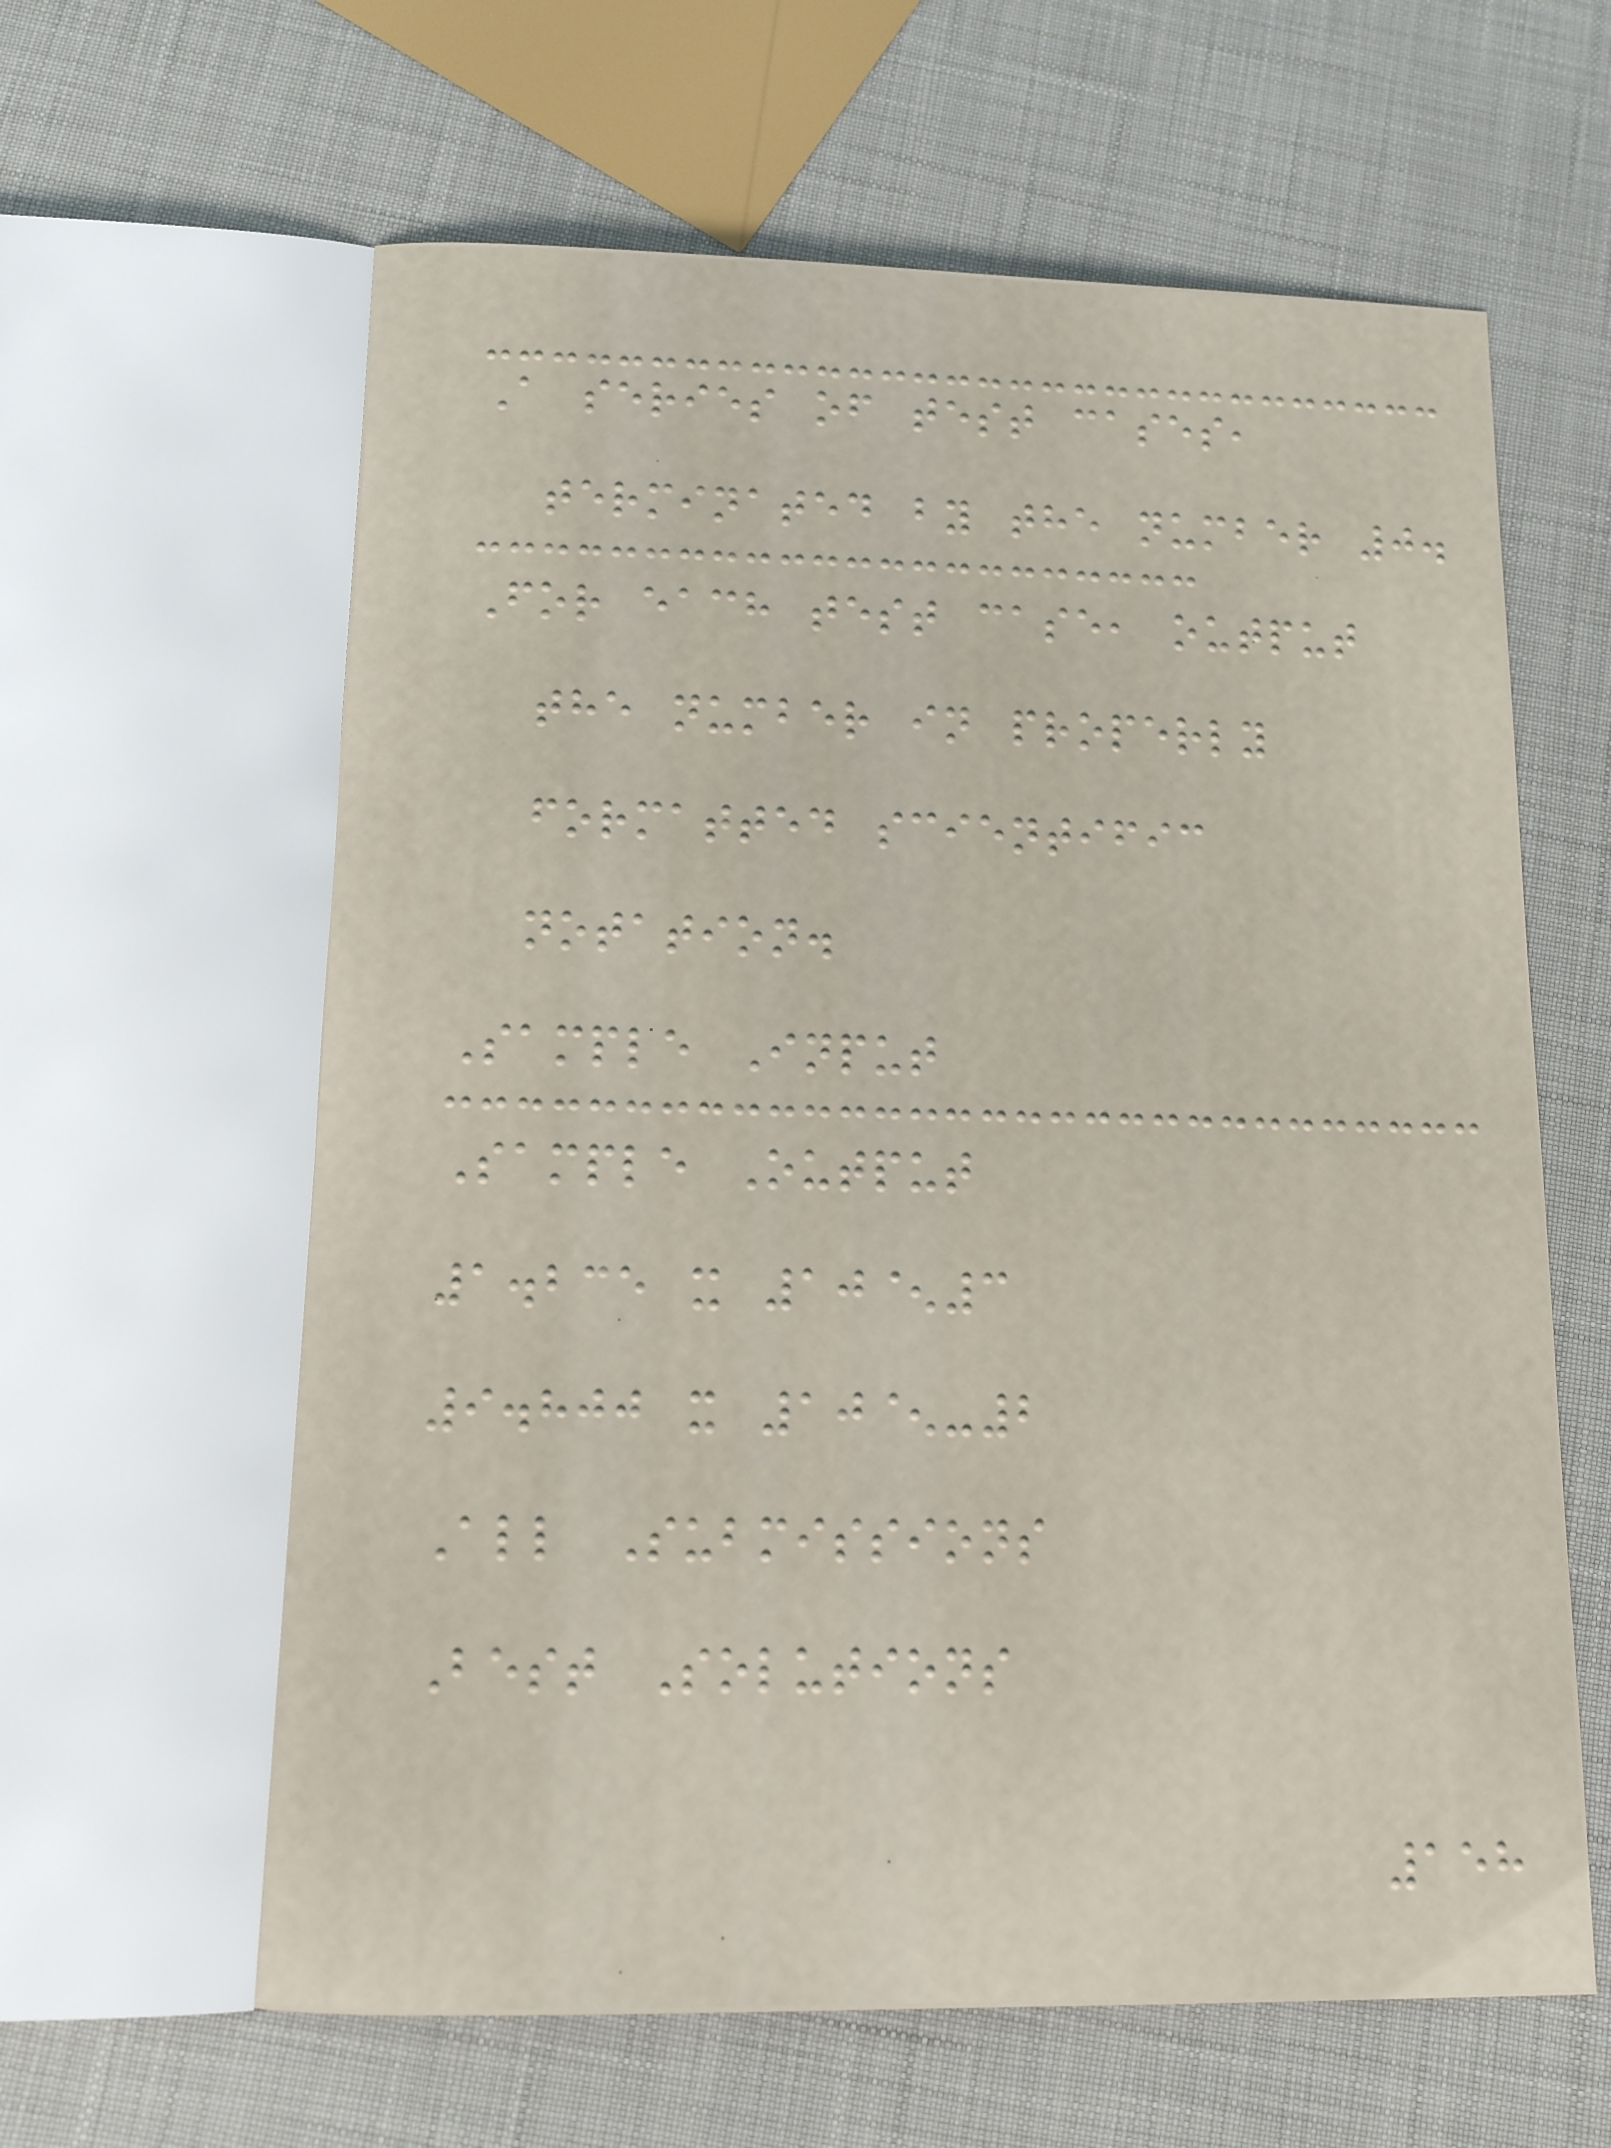A series of test cases,
terminated by the number 0.
For each test case, output
the number in properly
formatted scientific
notation.
Sample Input
Sample Output
1.235 x 10^3
9.800 x 10^-2
All Submissions
Best Solutions
158
